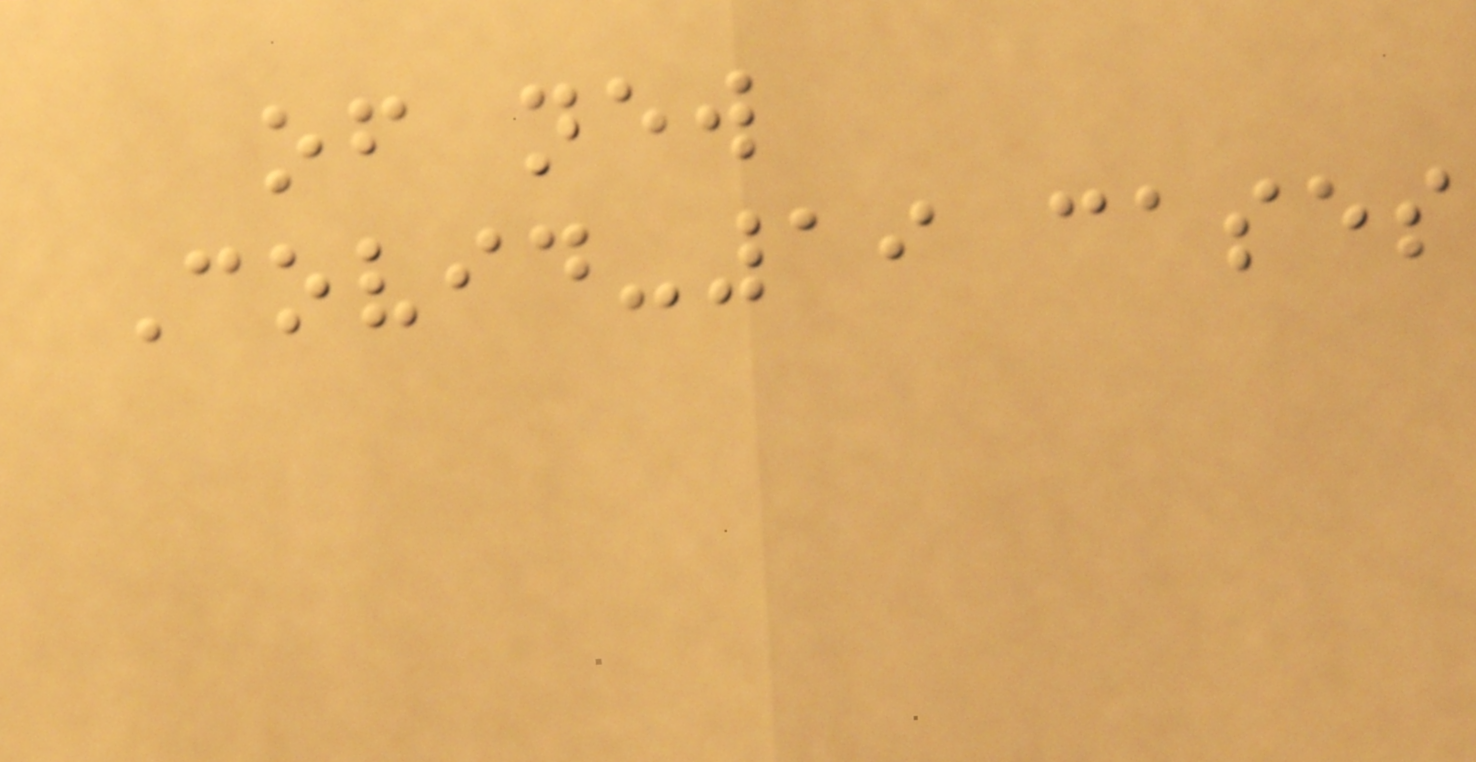of new
Covid-19 cases
